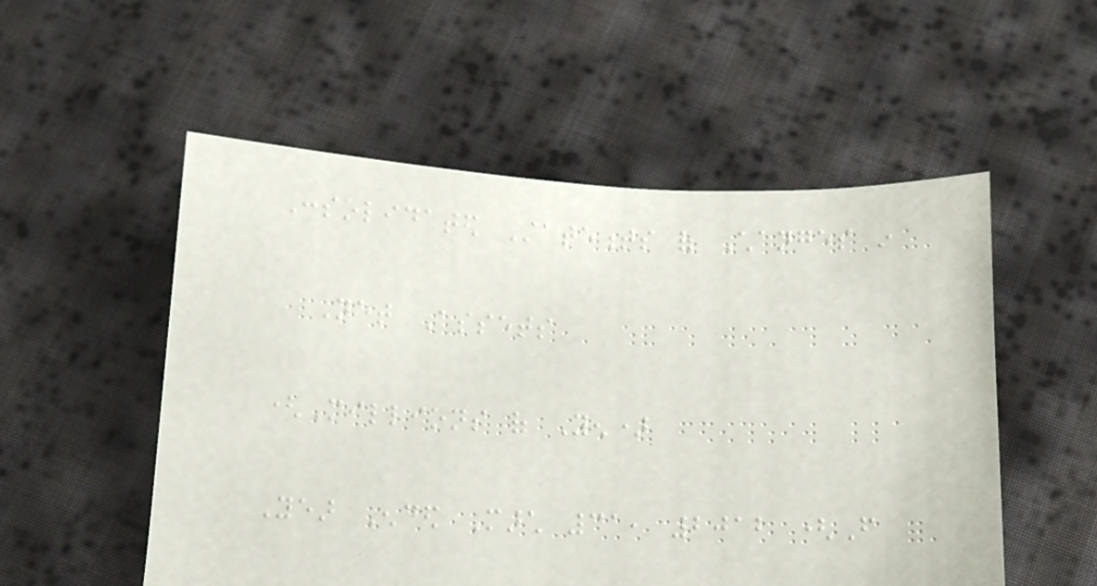Consolidated Statements of Changes in
Net Assets
(Millions of Yen)
Year Ended March 31, 2012 (From
